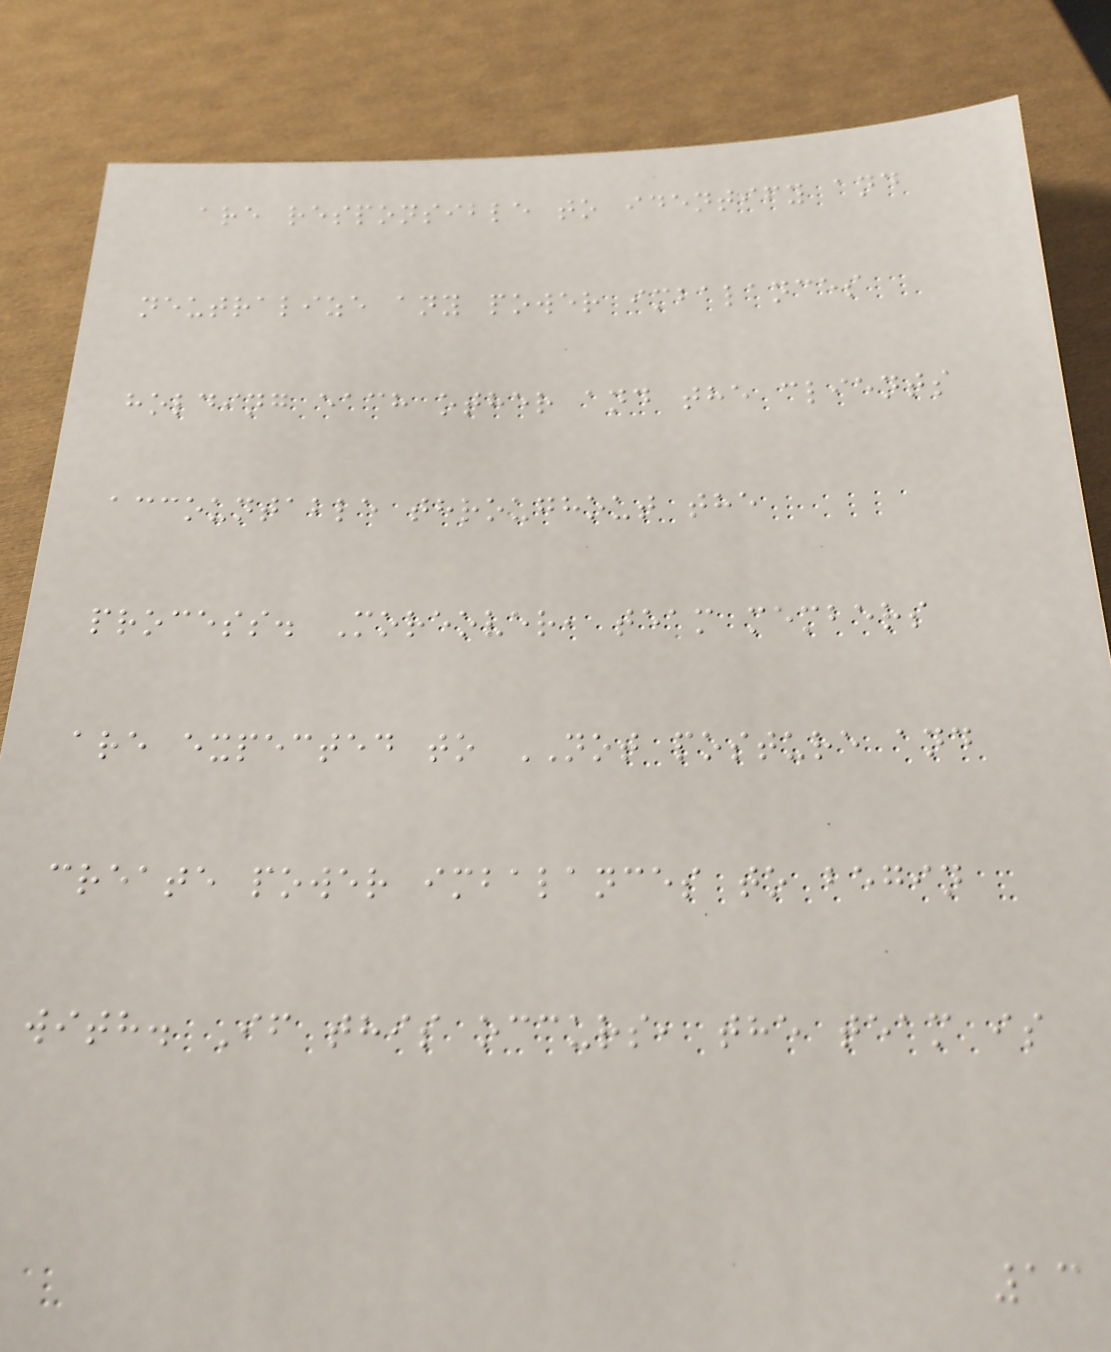are responsible to identify and
neutralize any power imbalances
holding each other and the clients
accountable throughout the
process. Moreover, team members
are expected to NOT posture and
create power imbalances to begin
with. If this occurs, the team is
13
